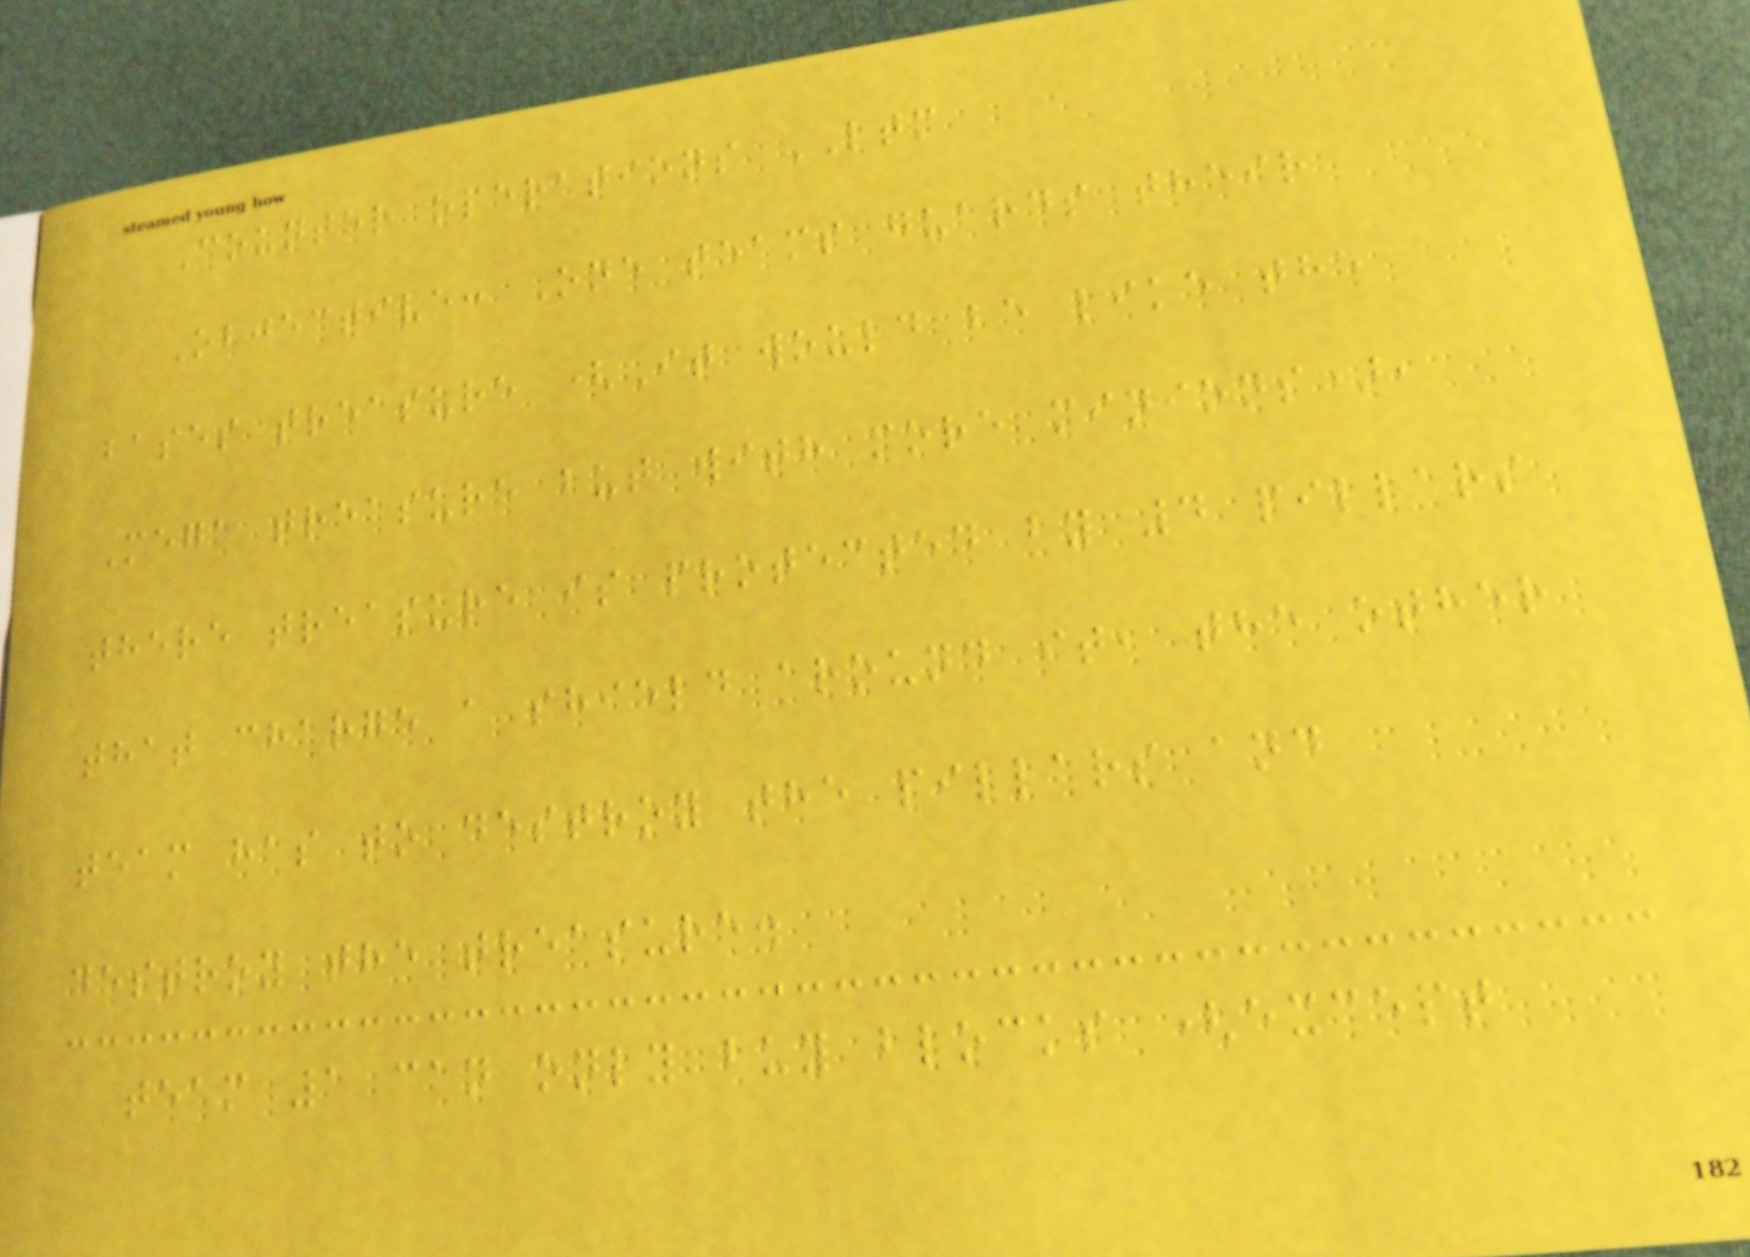Counter operations LTM
Objective: One teams guards their
bases treasure (It would be like the
Mega treasure but with more minions),
there treasure is protected by 4 pillars
that charge a shield around it, the other
team has to destroy the pillars and
destroy the treasure.
team 1 can only buy blocks (except
